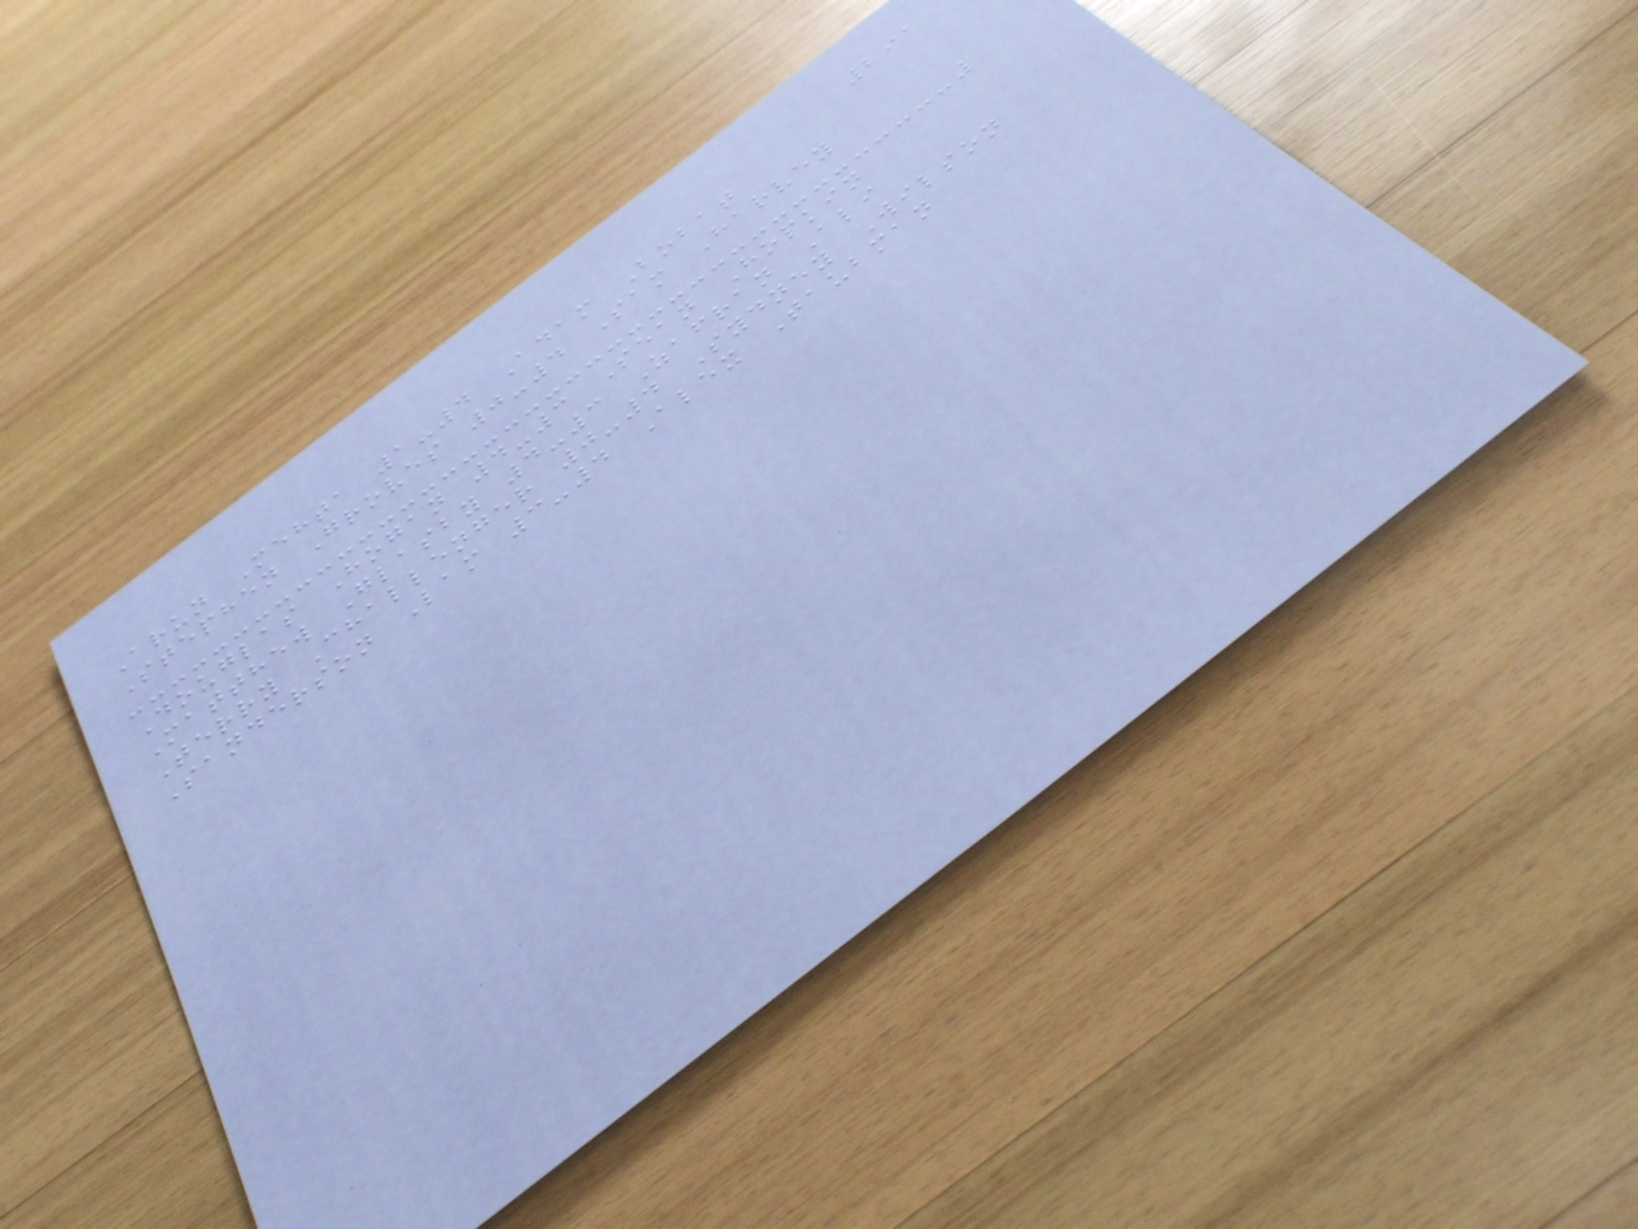291
Arun Mehta 1-4 Adam Bobat
Stephen Groves 0-4 Sam Harvey
Douglas Hogan 4-3 Sean Hopkin
Matthew Glasby 4-3 Zafran Ali
Terry Challenger 0-4 Sydney Wilson
Sanderson Lam 3-4 Alex Taubman
